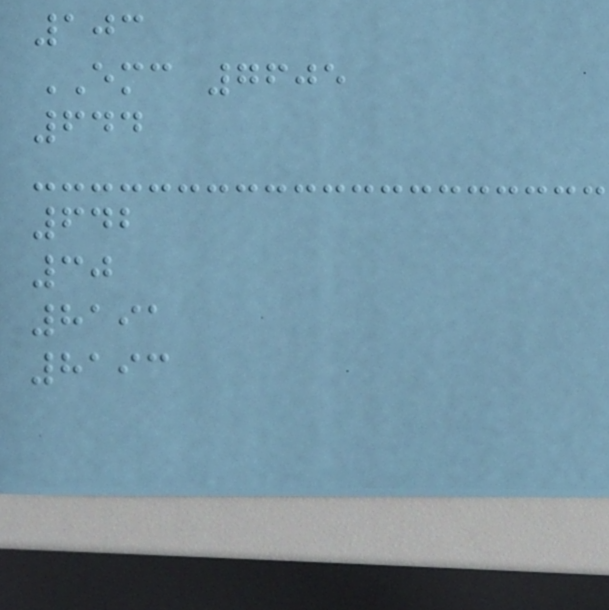103
EMC 7605
644
642
30
8191
8193
